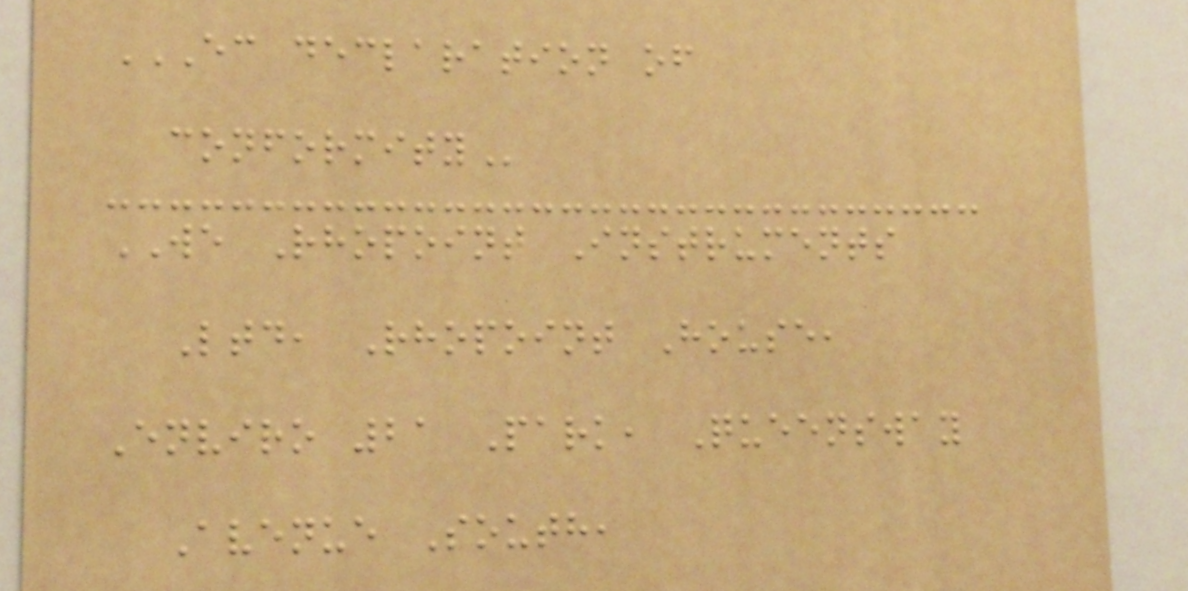EC DECLARATION OF
CONFORMITY
WE Rhopoint Instruments
Ltd, Rhopoint House,
Enviro 21 Park, Queensway
Avenue South,
